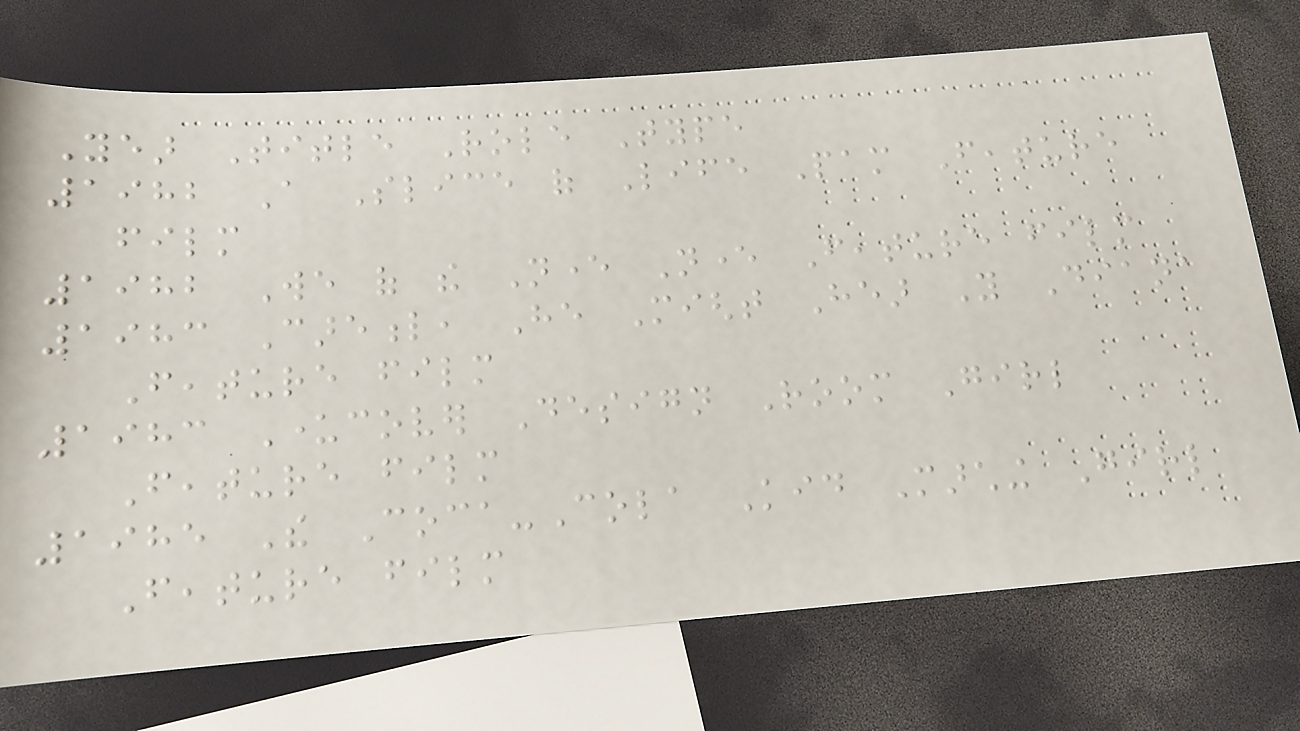Year Title Role Type
1982 A Slice of Life Pam Feature
film
1982 We of the Never Never Feature film
1983 Careful, He Might Hear You Diana
Feature film
1983 Undercover Design Room Girl
Feature film
1985 The Coca-Cola Kid Marching Girl
Feature film
